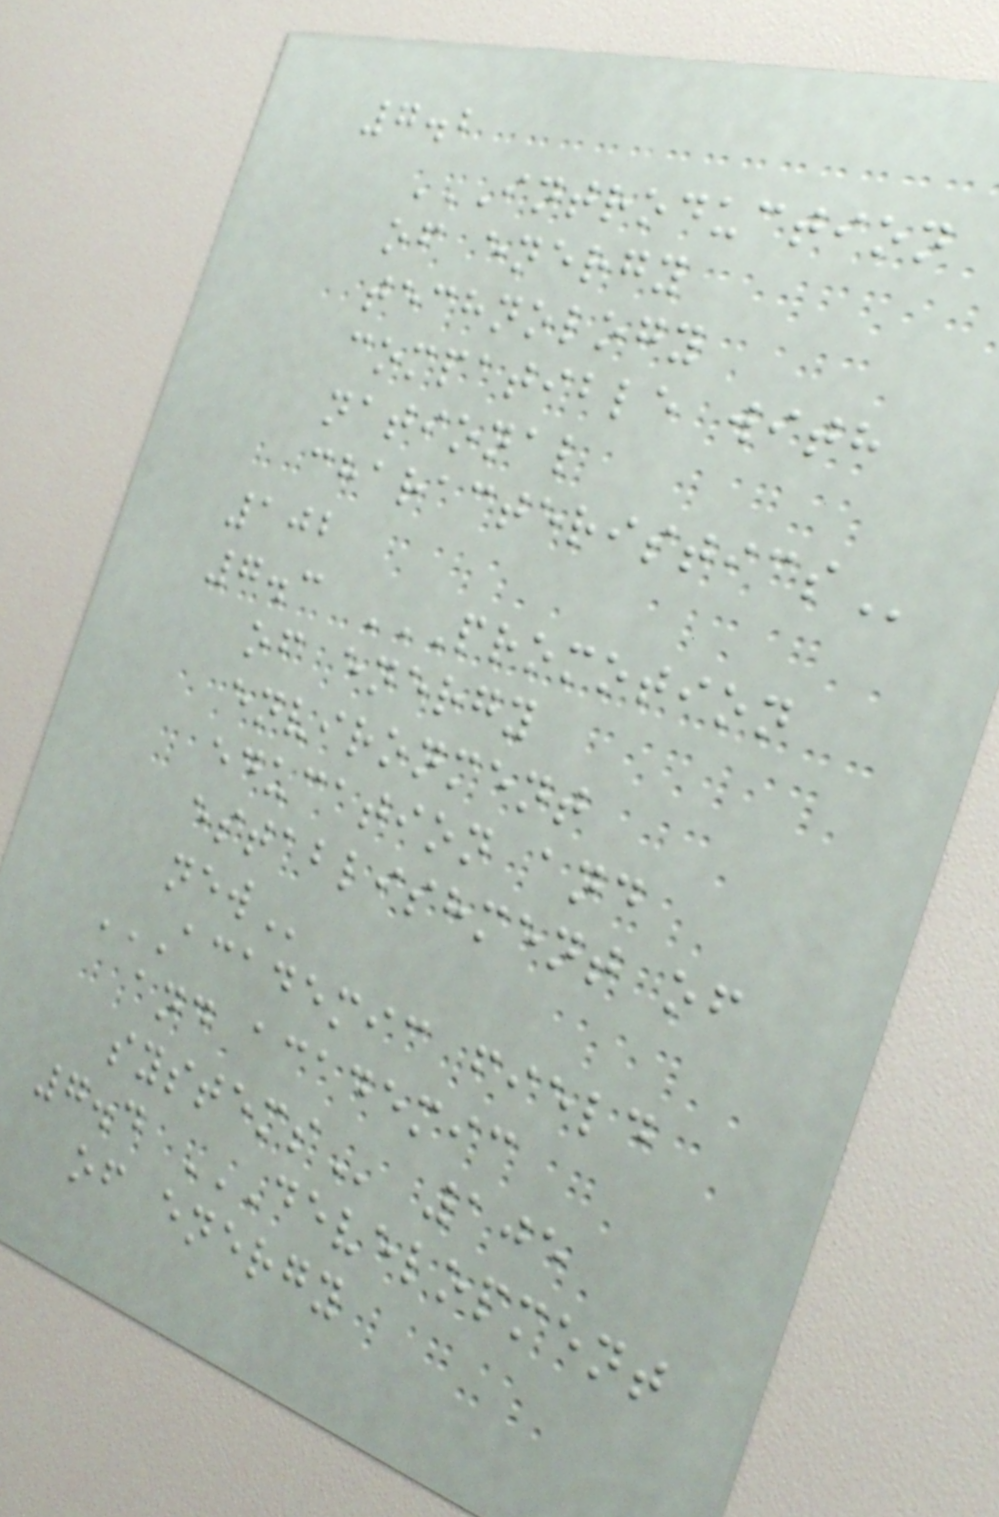7.2
INTRODUCTION
OF ENERGY
TECHNOLOGY
COMPATIBLE WITH
NATIONAL
CHARACTERISTICS
102
7.3 PROMOTION
OF ENERGY
ENVIRONMENT
EDUCATION AND
ESTABLISHMENT OF
NEW
ACADEMIC FIELD
AND ACADEMIC
SYSTEMS 105
7.4 DEVELOPMENT
OF ENERGY
